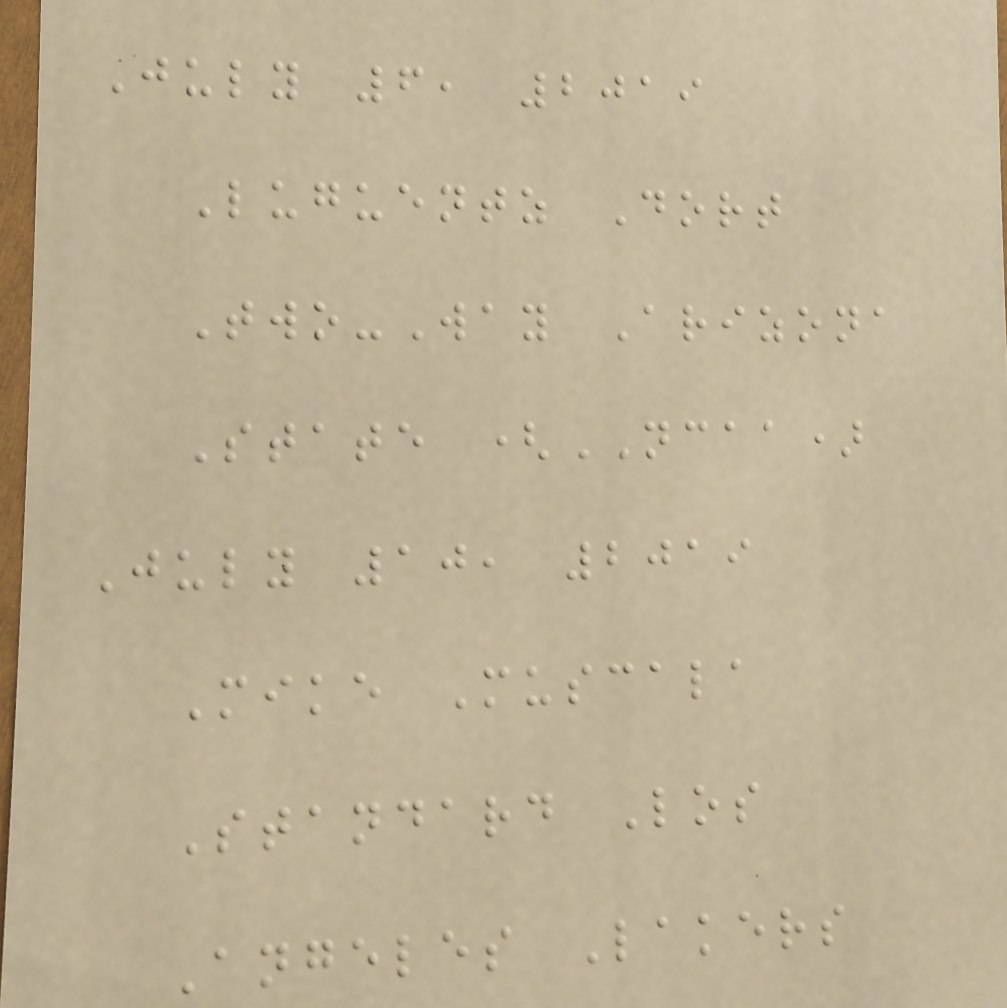July 6, 2019
Luguentz Dort
Two-Way Arizona
State (NCAA)
July 10, 2019
Mike Muscala
Standard Los
Angeles Lakers
